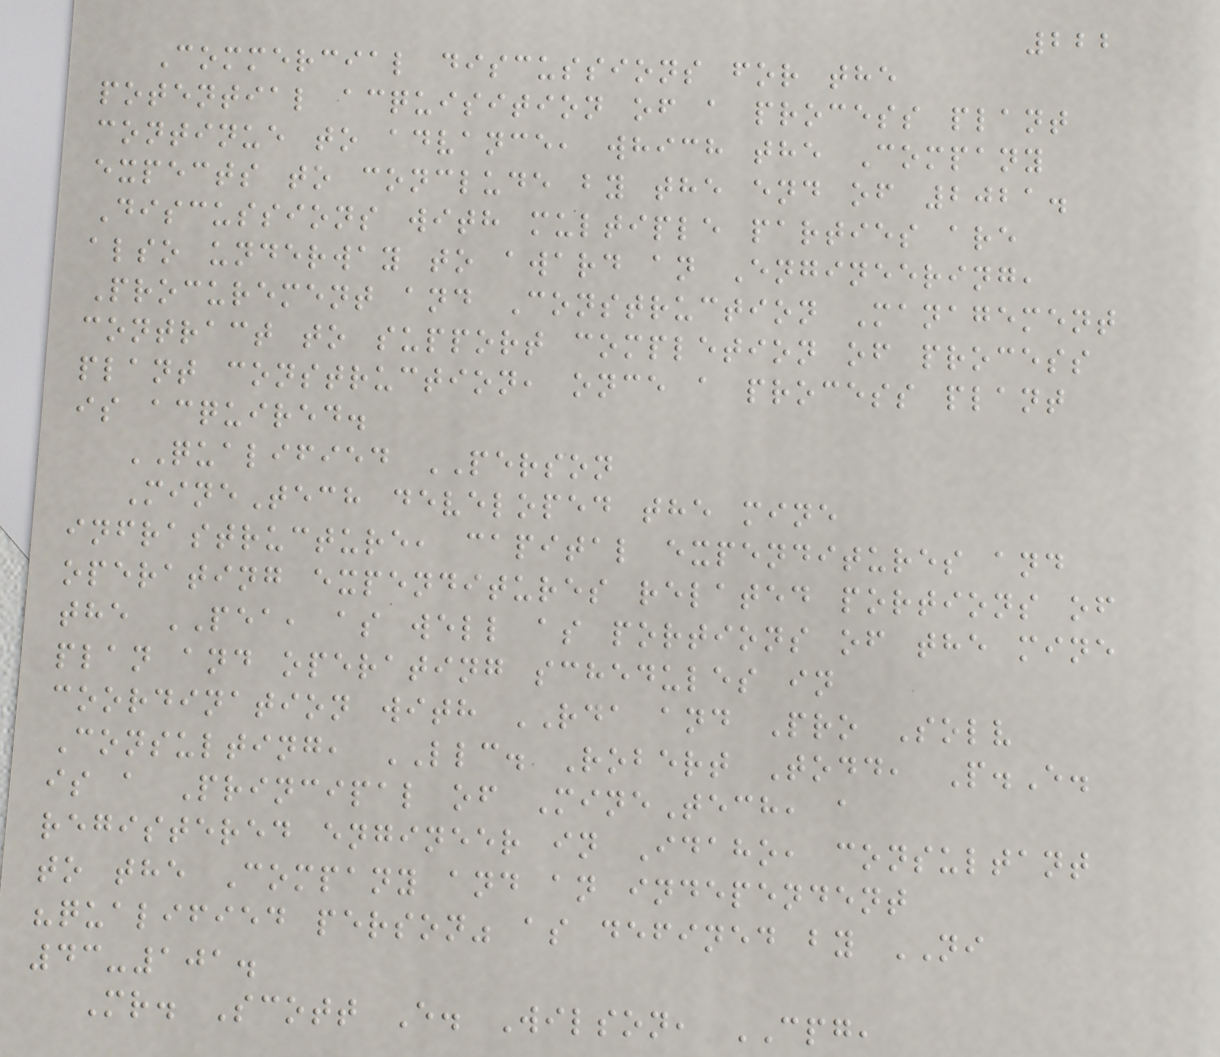222
Commercial discussions for the
potential acquisition of a process plant
continue to advance, which the Company
expects to conclude by the end of 2021.
Discussions with multiple parties are
also underway to award an Engineering,
Procurement and Construction Management
contract to support completion of process
plant construction, once a process plant
is acquired.
QUALIFIED PERSON
MineTech developed the mine
infrastructure, capital expenditures and
operating expenditures related portions of
the PEA, as well as portions of the mine
plan and operating schedules in
coordination with RDA and Pro Solv
Consulting, LLC. Robert Todd, P.E.
is a Principal of MineTech, a
registered engineer in Idaho, consultant
to the Company and an independent
"qualified person" as defined by NI
43-101.
Mr. Scott E. Wilson, CPG,
